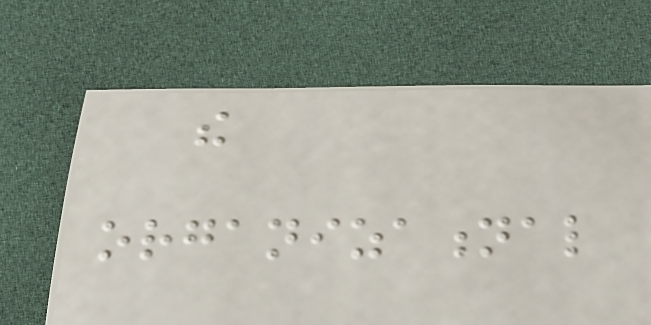the
organizational
